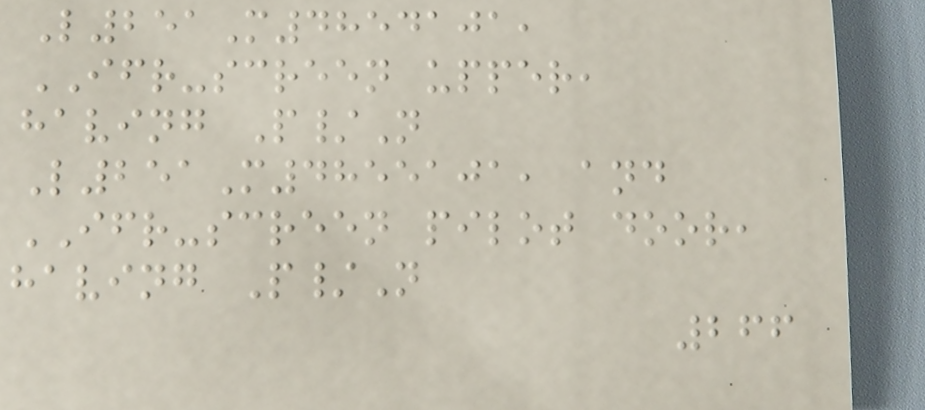L251M4854101,
IFR-screen upper,
having P/N
L251M4855101, and
IFR-screen pilot door,
having P/N
266
